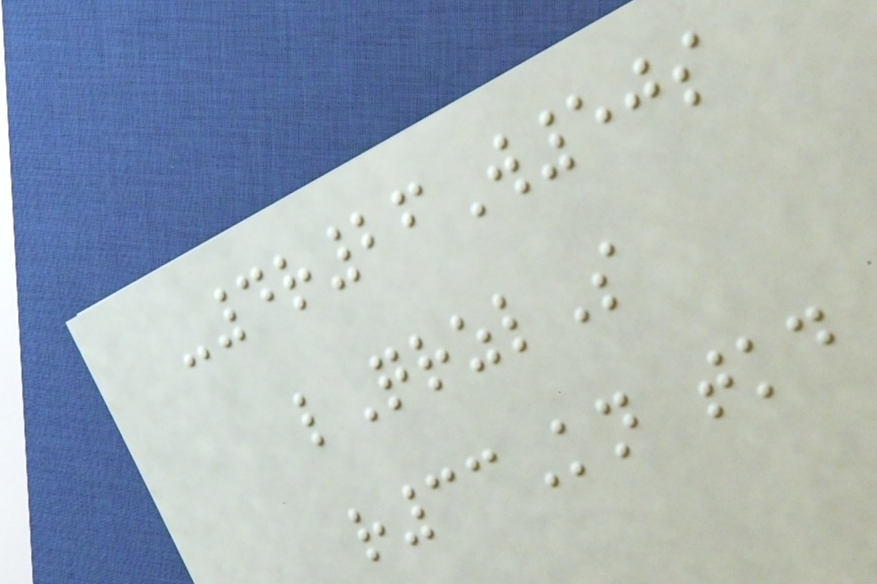-4r26W50s
lQrzlS
r33Kn tkd
